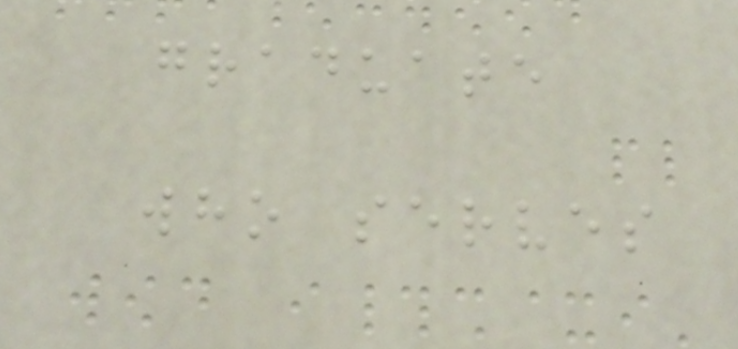graduate
who serves
